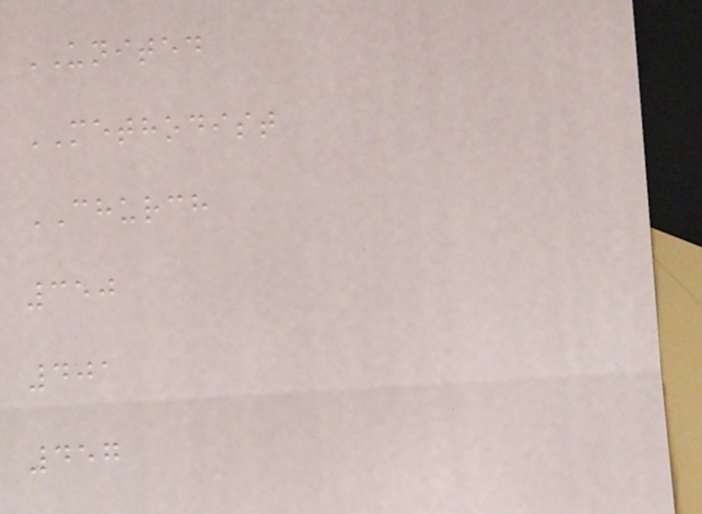UNITED
METHODIST
CHURCH
350
401
457
